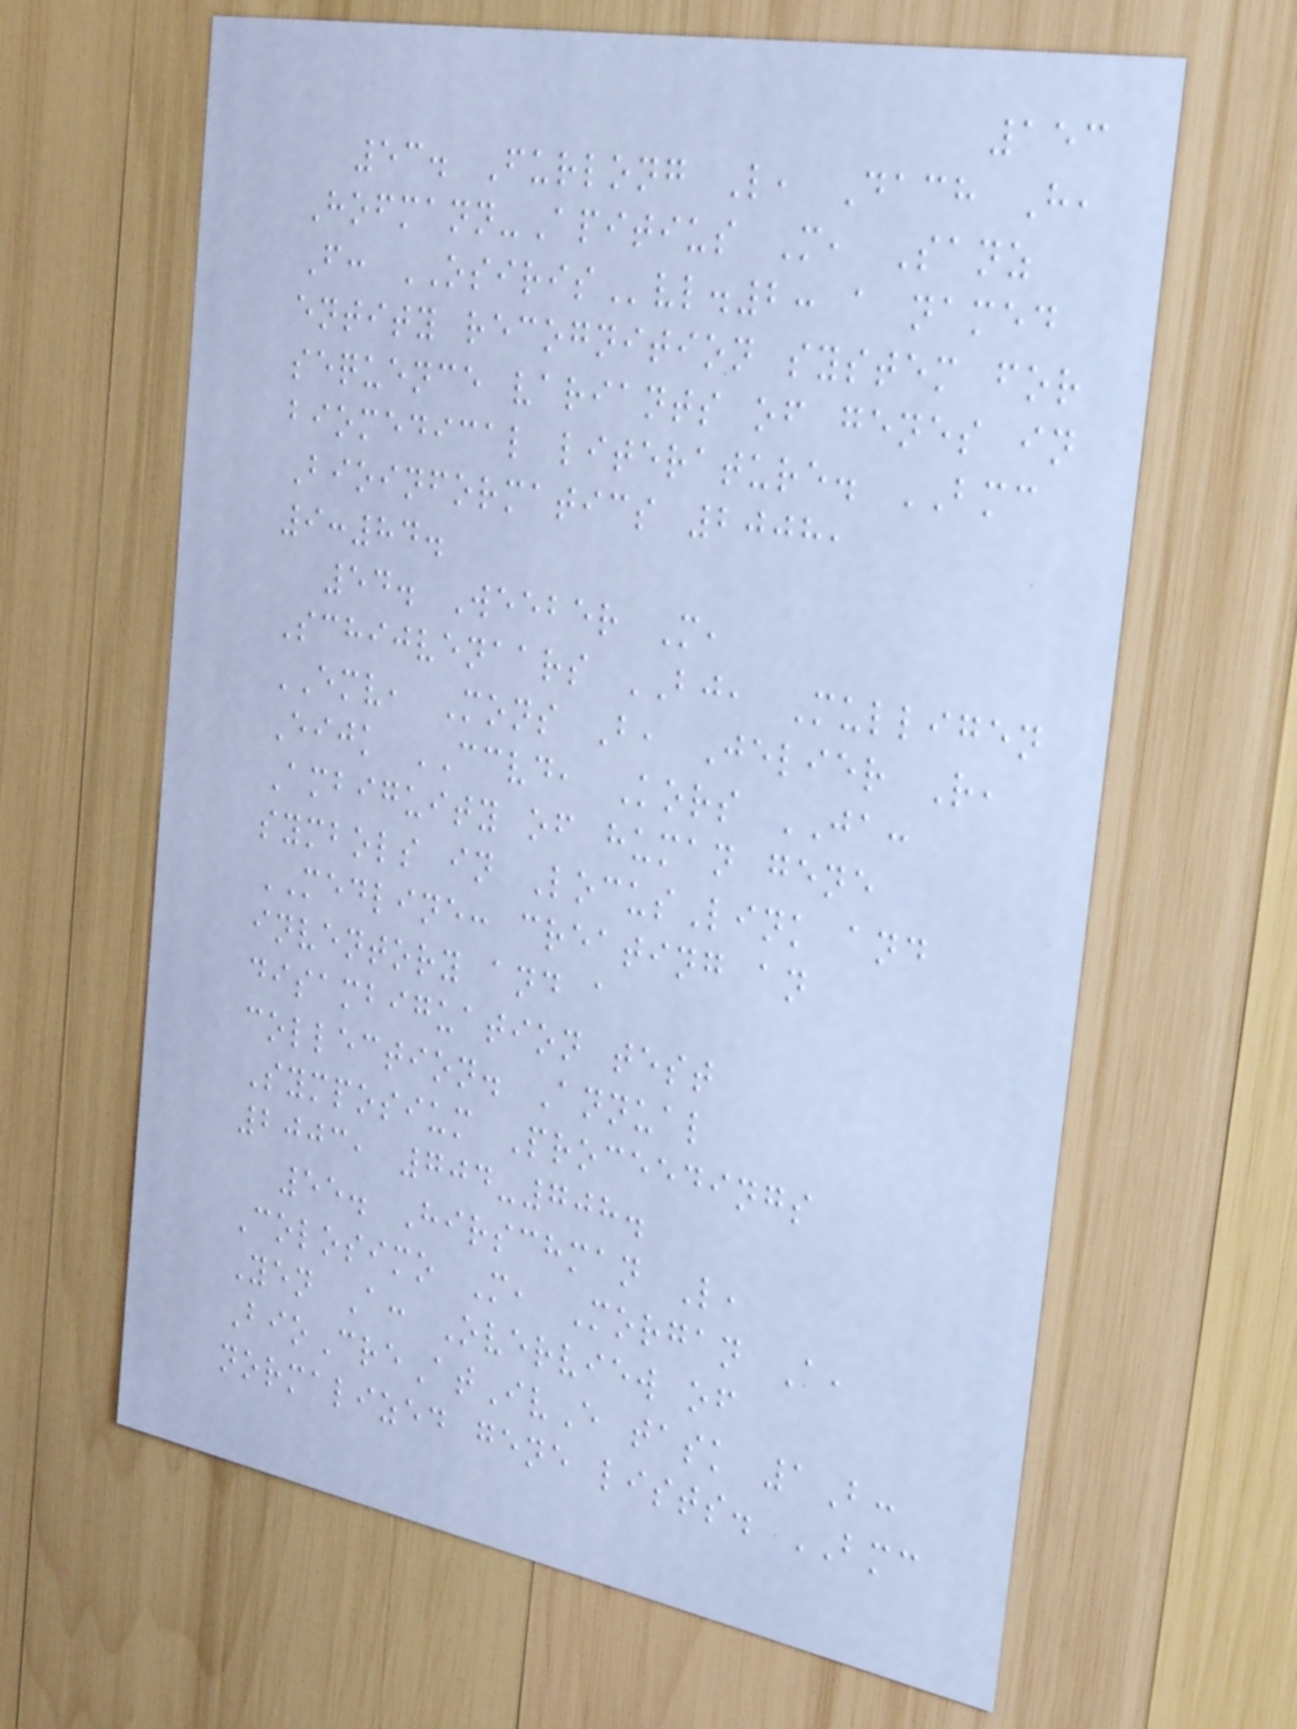153
53. Furlong L, Dach H,
Hofmann-Apitius M, Sanz
F: OSIRISvl.2: a named
entity recognition system for
sequence variants of genes in
biomedical literature. BMC
Bioinformatics 2008,
9:84.
54. Weeber M,
Schijvenaars BJ, Mulligen
EMV, Mons B, Jelier R,
Eijk CCVD, Kors JA:
Ambiguity of human gene
symbols in LocusLink and
MEDLINE: creating an
inventory and a
disambiguation test
collection. Annual
Symposium Proceedings
2003, 704-708.
55. Hirschman L,
Colosimo M, Morgan A,
Yen A: Overview of
BioCreAtIvE task 1B:
normalized gene lists. BMC
